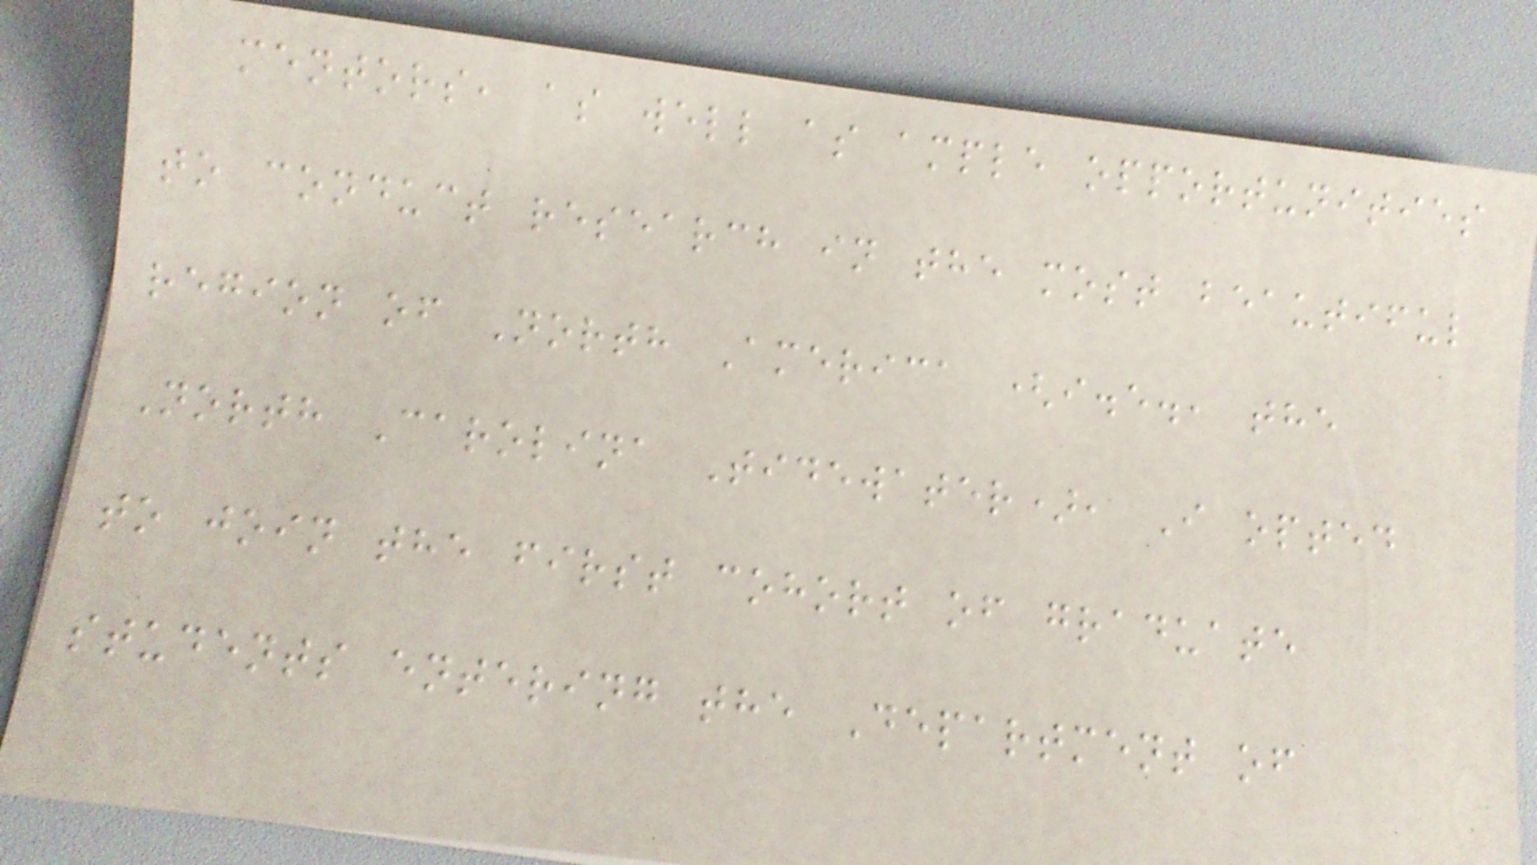mentors, as well as ample opportunities
to conduct research in the most beautiful
region of North America (i.e., the
North Carolina Tidewater), I opted
to join the first cohort of graduate
students entering the Department of
